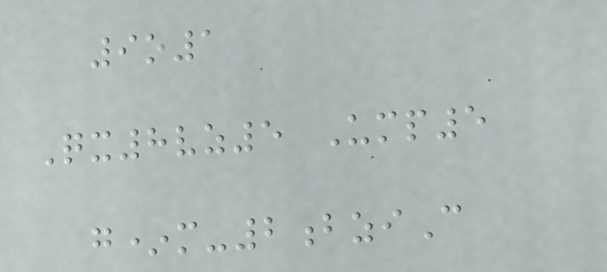9o1
Qx8vz5 Ump5
g*m-2bziC
